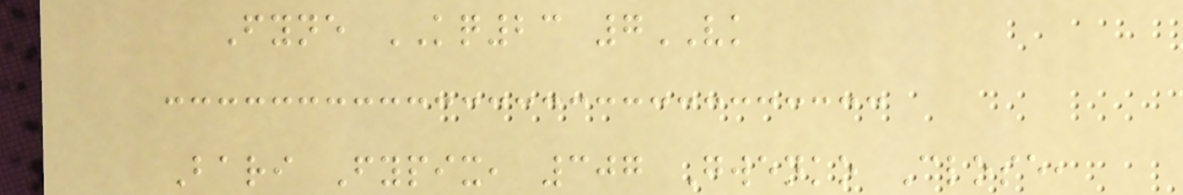Fyne KQ23 7VK
Bari Fypix, 307 Gwenko Close,
